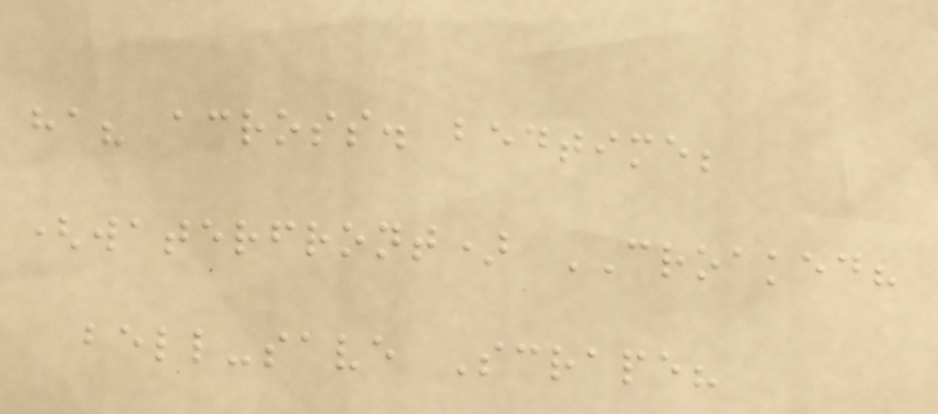ha? across. bedtime;
(waterfront) CROAKED?
bell-save Scrape?
